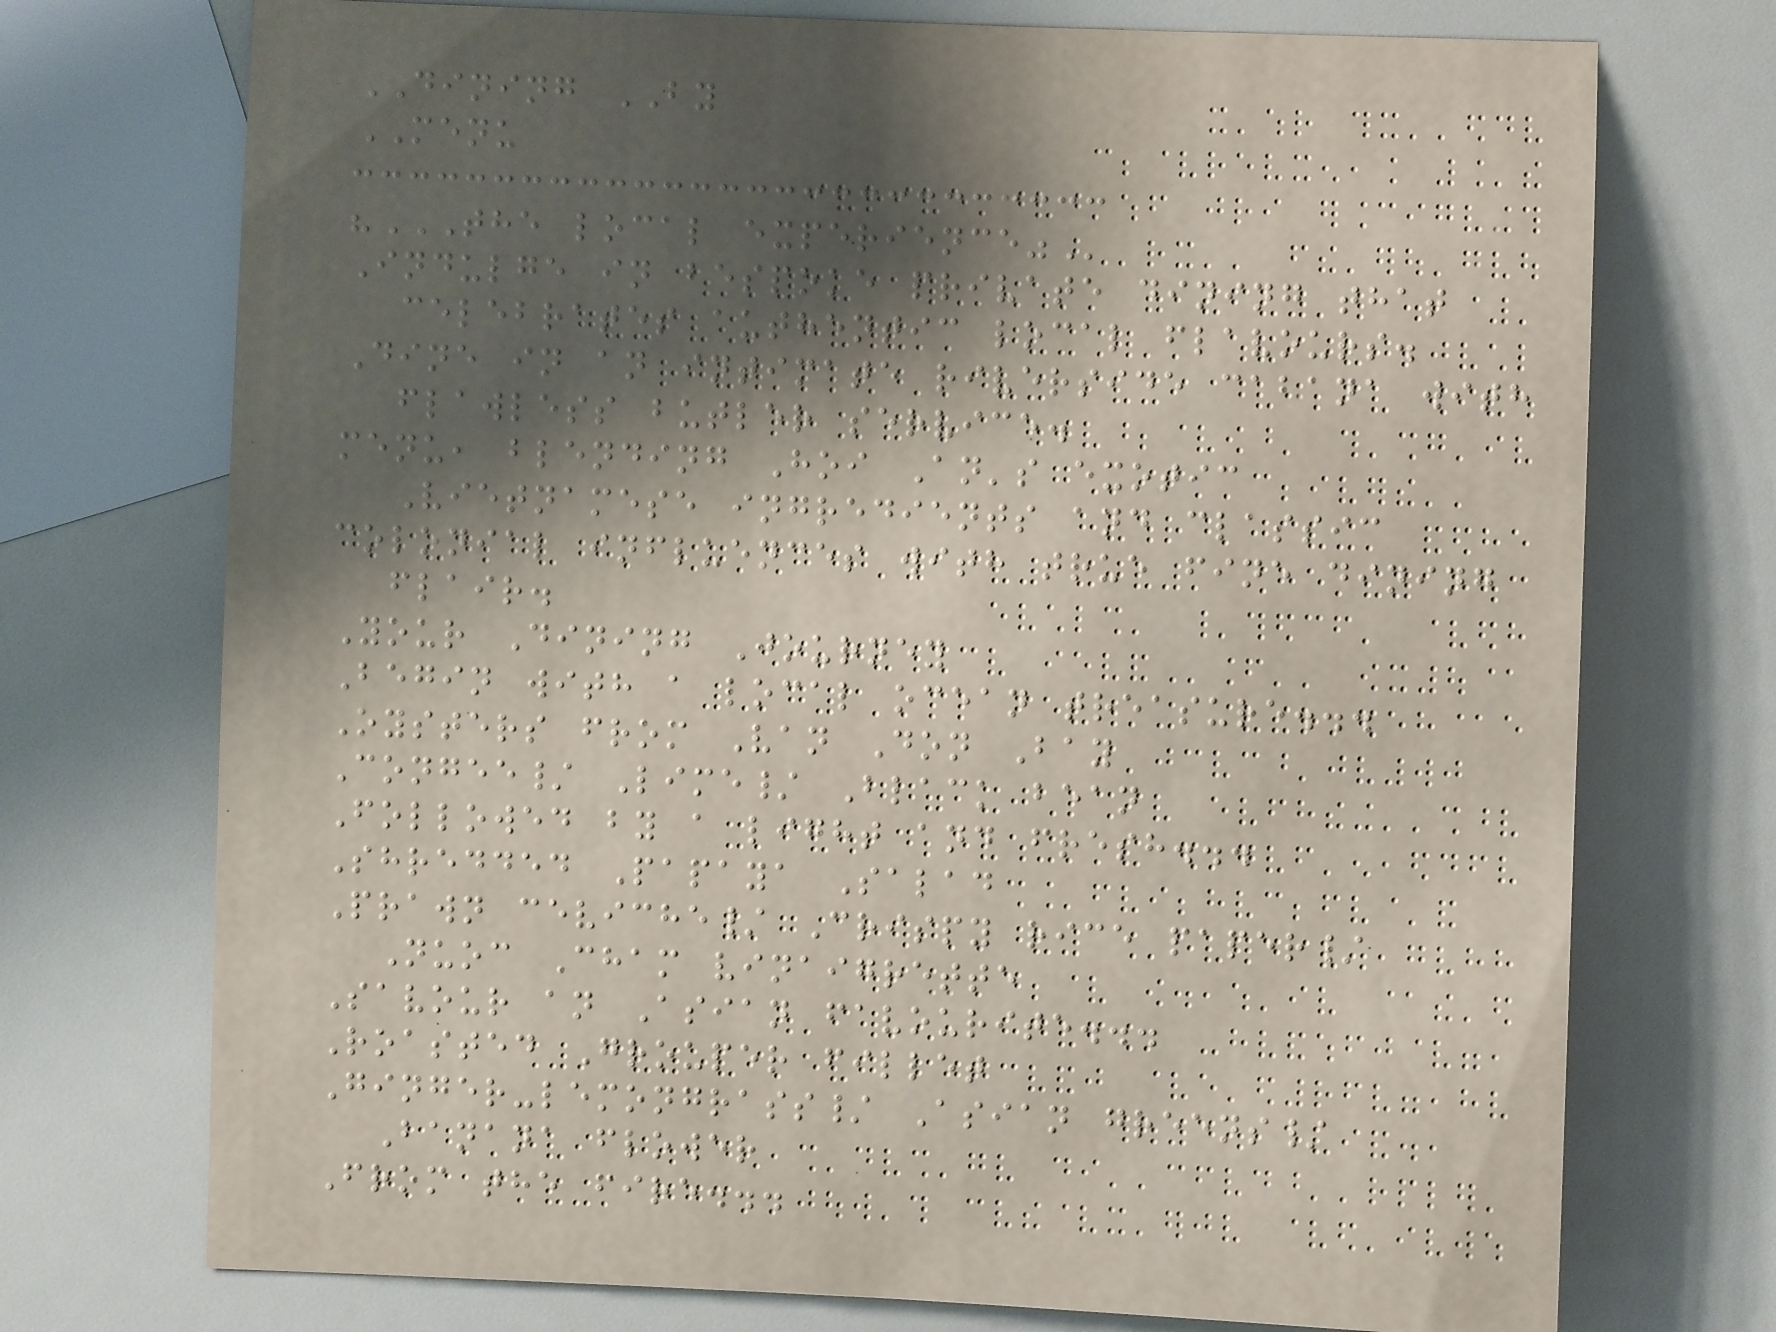DINING BY
MENU
"THE LOCAL EXPERIENCE"
Indulge in bespoke private dining that
celebrates authentic local flavours.
Dine in an intimate riverside cabana with
flawless butler service.
menu, blending Hoi An's exotic
Vietnamese ingredients and classic
colonial influences with true fine dining
flair.
Your Dining Journey
Begin with a local ocean treasure...
Oysters from Van Don Bay
Congee/ Lime/ Black bean
Followed by a light and fresh...
Shredded Papaya Salad
Prawn ceviche/ Crispy rice paper/
Nuoc Cham vinaigrette
Savour an Asian favourite...
Roasted Grouper fillet
Ginger-lemongrass/ Asian greens/
Banana flower
From the fire...
